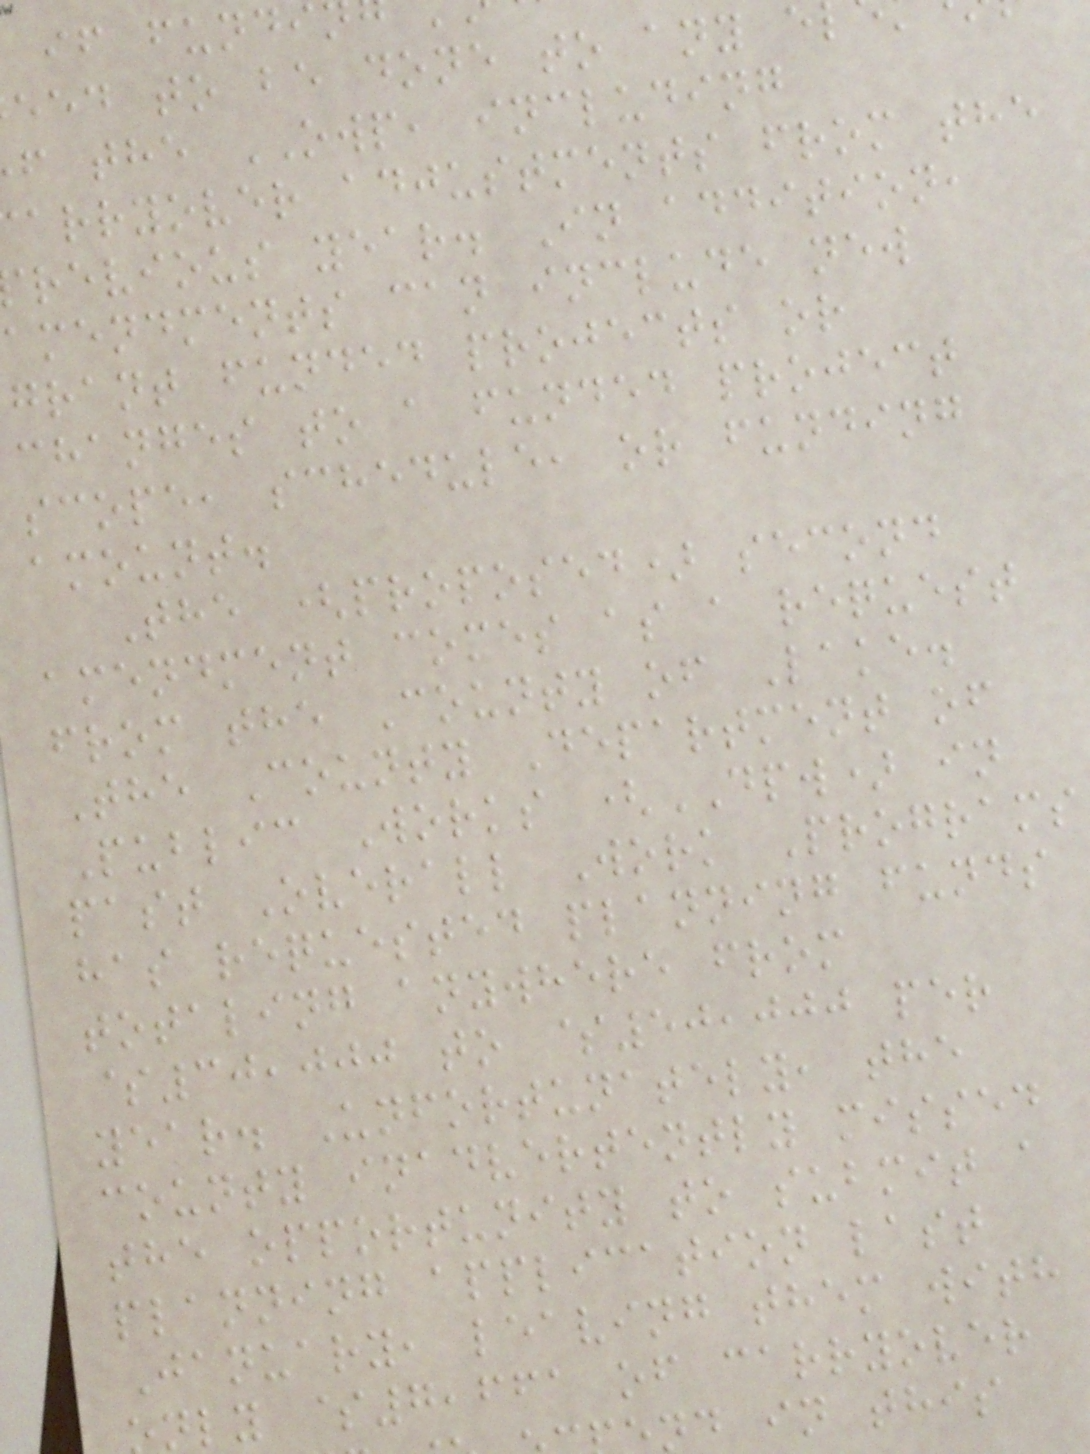if fundi
eed to be done to any e
f the OWP, including
arryover adjustments from the
revious year. In addition,
amendments can include new
grant funded projects or
changes to a funded project
scope, schedule, or funding
amount.
The (proposed) second
amendment comes as a request
from the County of Lake.
The County Department of
Public Works (DPW) in
past Overall Work Programs
has requested planning funds
totaling anywhere from
$30,000 to $50,000 per
year. Unfortunately, the
county inadvertently missed
the opportunity to submit a
planning application last
January, leaving them with
nly $7,661 of carryover
nd in this
